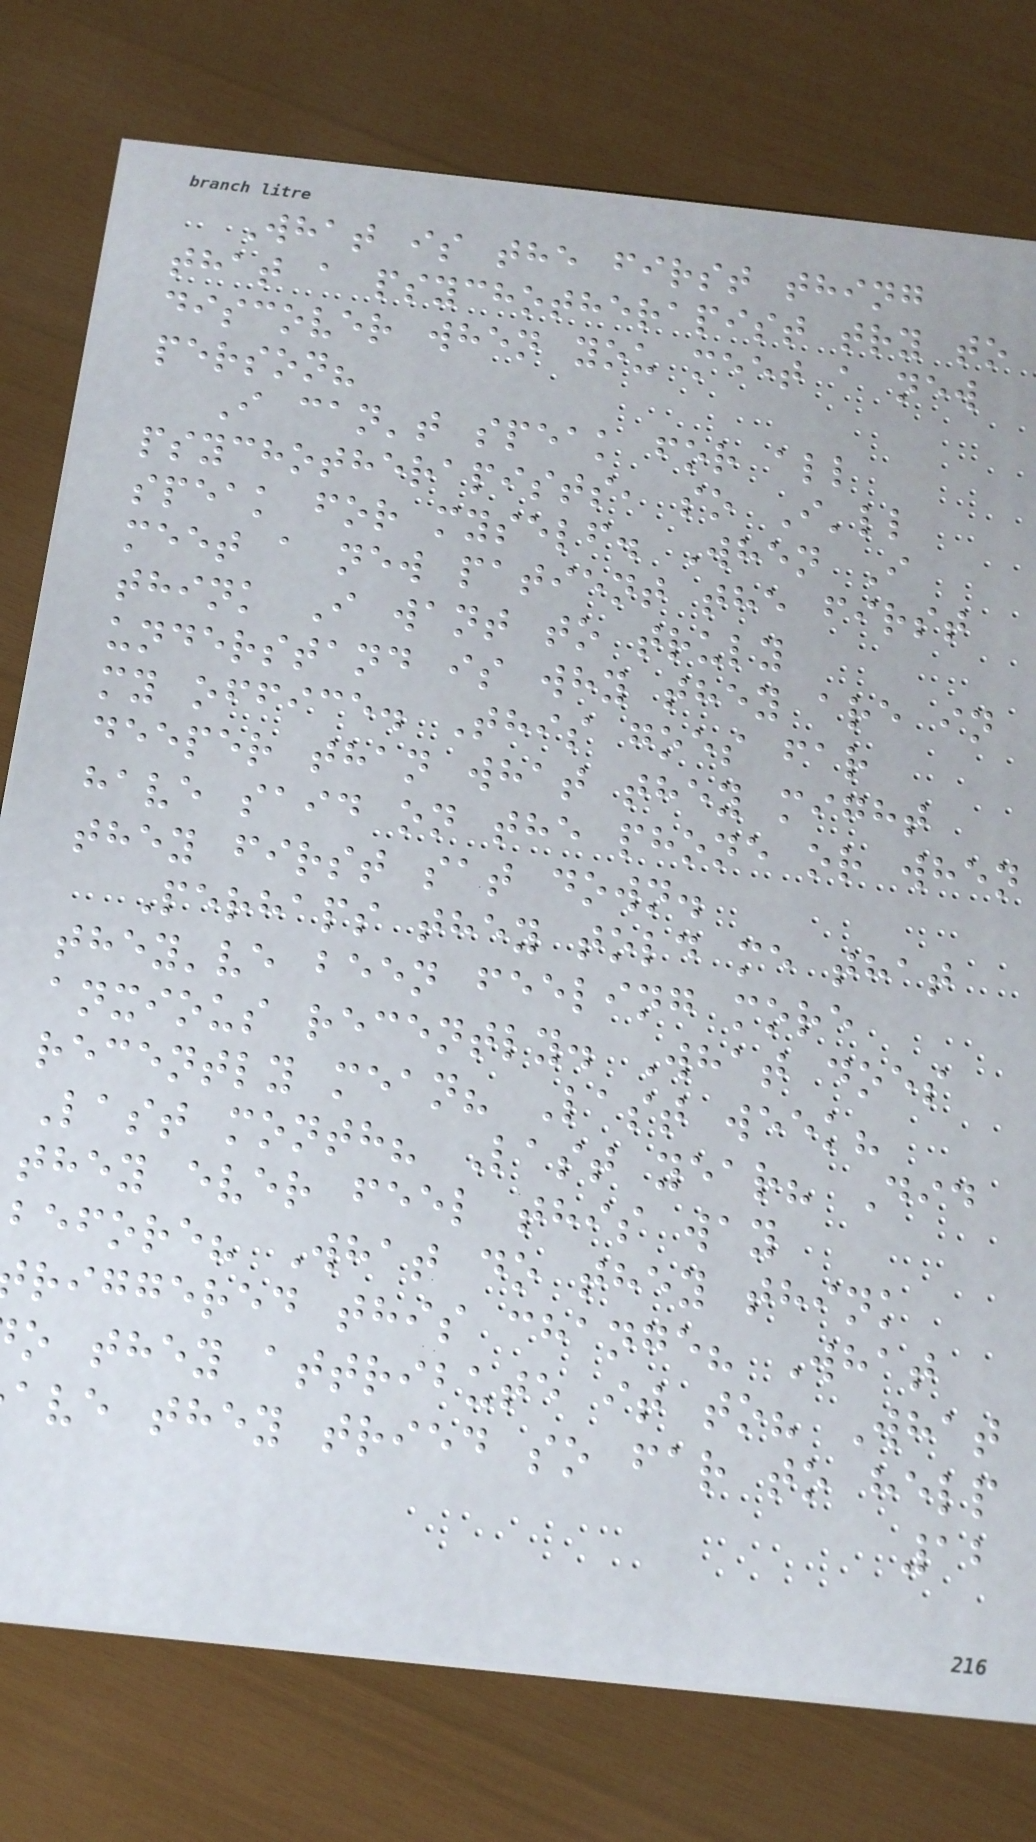What is the first thing
that a psychotherapist try to
discover when you meet a new
person?
I can't speak for all
psychotherapists, so I'll
speak for myself. When I
meet a new patient the first
think I want to truly
understand is why they are in
my office. This goes far
deeper than what they might
have said on the phone or when
they first sat down.
Perhaps they told me that
they've been feeling more
anxious recently. What does
recently mean? Last week?
Last month? Last year? Did
they ever feel this way
before? What do they think
riggered this change? What
o they attribute it to? What
ave they tried so far to help
12
